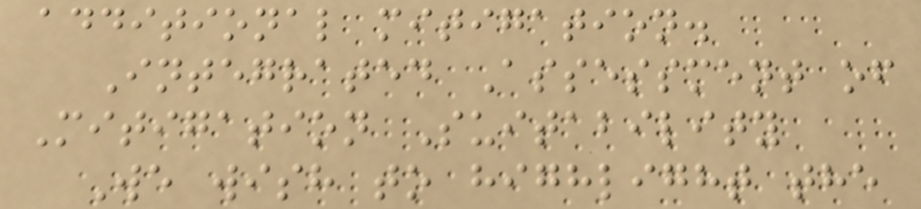additional mitigation.
Integrated Assessment of
Mitigation Suitability
We wish to highlight the
